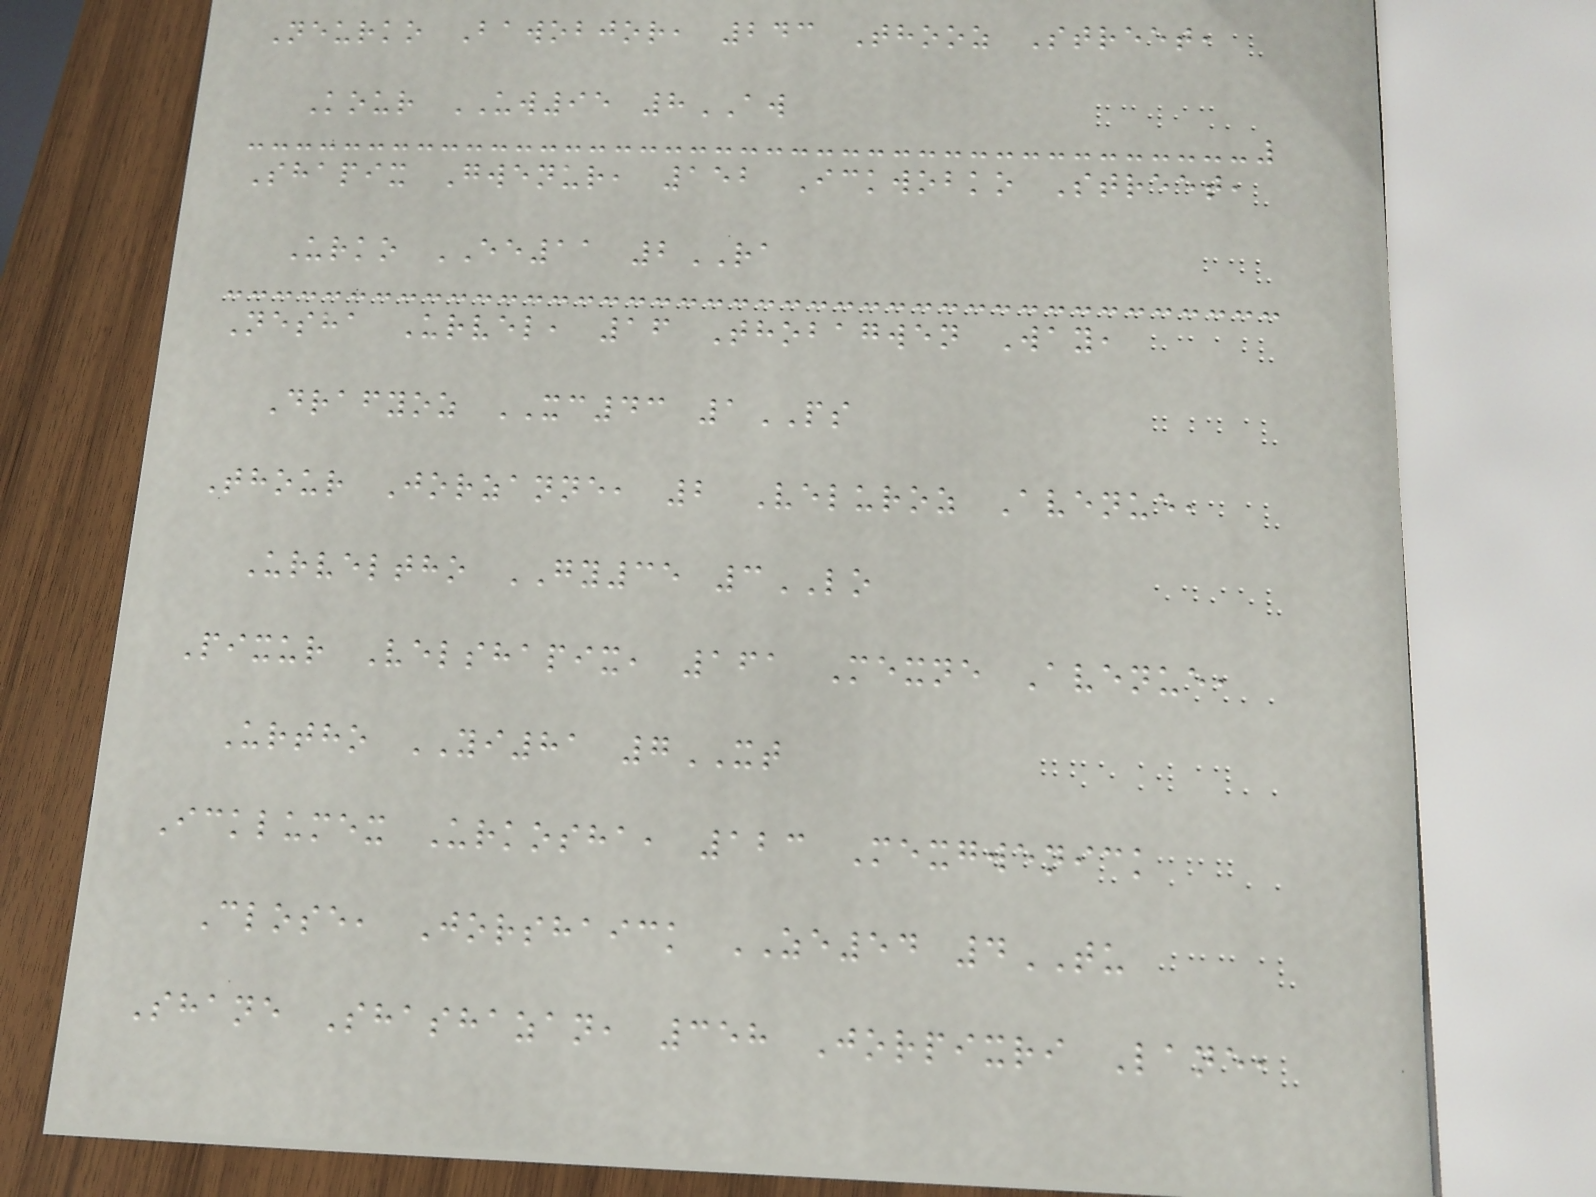Neurko Bawobjor, 243 Thooz Street,
Kour UW95 8AW
Shapix Gwenur, 152 Ickwobko Street,
Urko EE11 2RA
Nesha Urvel, 16 Thobagwen Way,
Drafyoz XC43 1PS
Thour Jorzanne, 2 Veluroz Avenue,
Urveltho GY35 3LO
Pixur Velshapix, 161 Mexne Avenue,
Urtho YI81 7XT
Icklumex Urkosha, 123 Mexgwenick
Close, Jorshaick ZE54 4TU
Shane Shashazan, 358 Jorpixri Lane,
